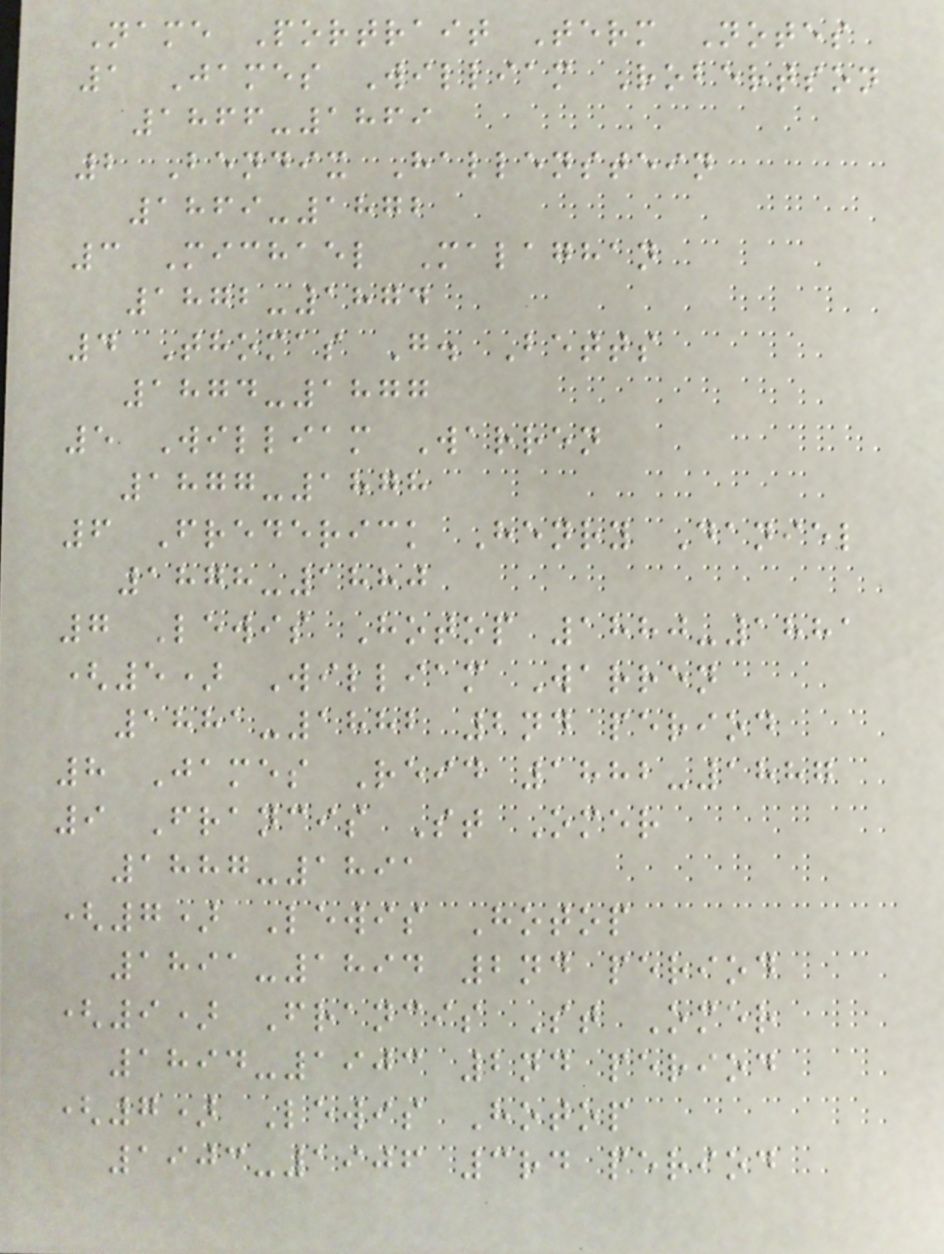Name Portrait Term Notes
1 James William Robertson
1866-1869
2 Bendix Hallenstein
1869-1872
3 Michael Malaghan
1872-1874
4 Thomas G. Betts
1874-1877
5 William Warren
1877-1878
6 Frederick Henry Daniel
1878-1880
7 Lewis Hotop 1880-1881
(5) William Warren
1881-1882 2nd period
8 James Reid 1882-1887
9 Francis St Omer
1887-1891
(7) Lewis Hotop
1891-1894 2nd period
(9) Francis St Omer
1894-1903 2nd period
(7) Lewis Hotop
1903-1906 3rd period
